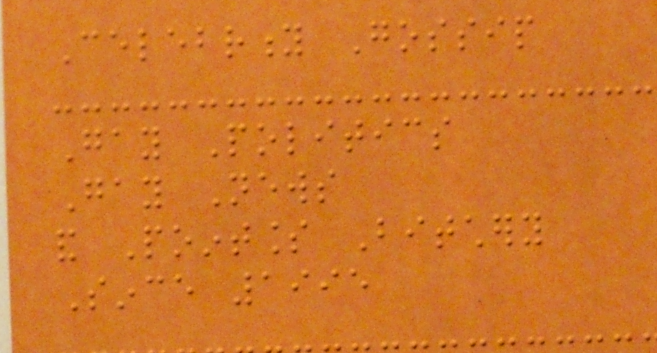Celebrity Gossip
Gay Politics
Gay News
and Pointless Bitchery
Since 1995
